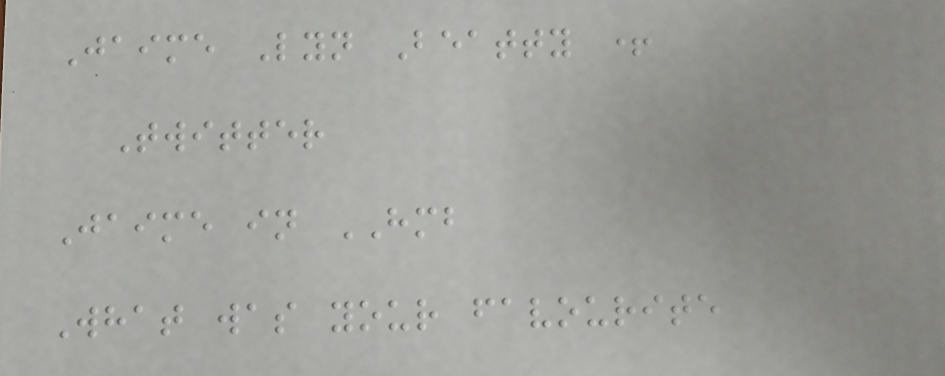Jaime Lyn Beatty +
Twitter
Jaime in HMB
What was your favourite
